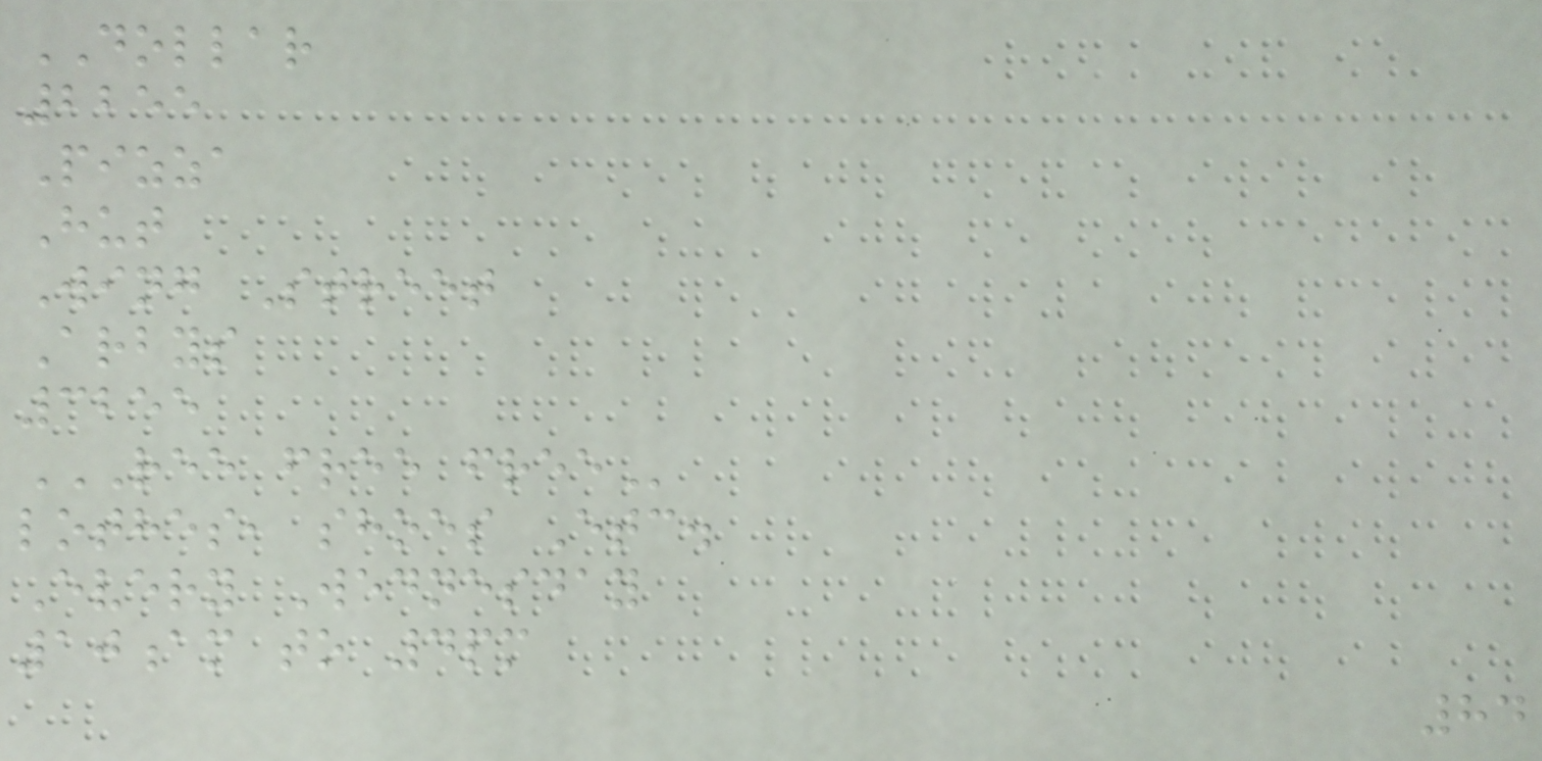DOLLAR
2255
Pizza
Hut
Wing Street
Arbys
3255
REE FREE FREE
lothes, shoes Etc.
Every Wednesday
10am to 4pm
84
